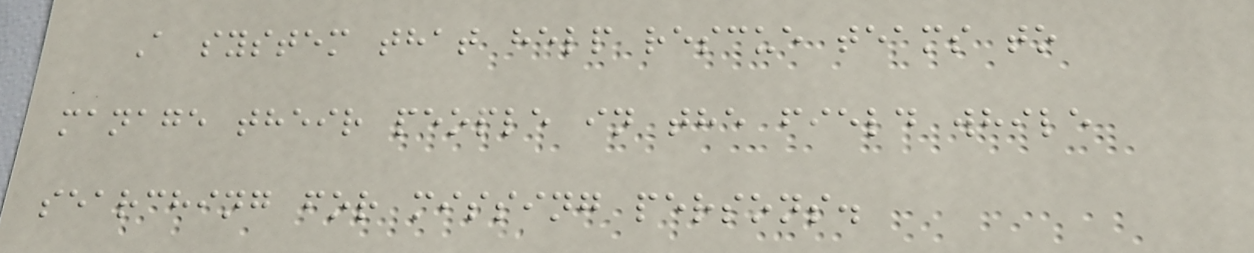A system that help rescue teams to
manage their people in the field while
searching for missing persons.
